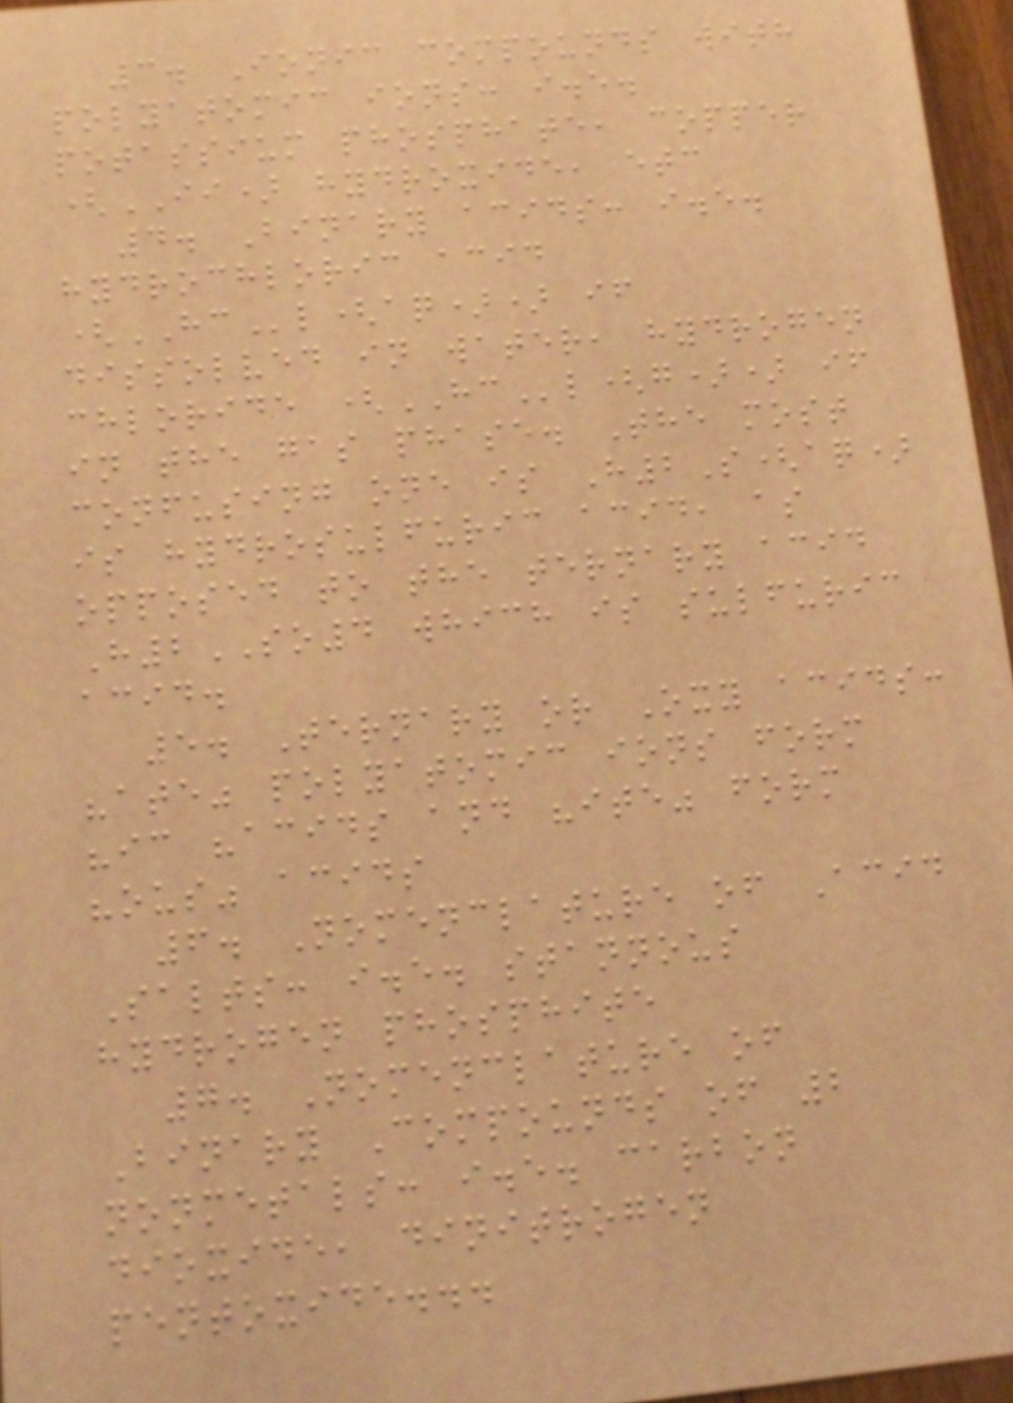3. Ionic compounds with
polyatomic ions: i.e.
potassium phosphate, copper
(II) hydroxide, etc
4. Binary acids: i.e.
hydrochloric acid
(HCl(aq)) if
dissolved in water, hydrogen
chloride (HCl(g)) if
in the gas phase. The most
confusing one is H2S(aq)
is hydrosulfuric acid, as
opposed to the ternary acid
H2SO4 which is sulfuric
acid.
5. Ternary or Oxy acids:
"ate" polyatomic ions form
"ic "acids and "ite" form
"ous" acids
6. Nomenclature of Acid
Salts: i.e. stannous
hydrogen phosphite
7. Nomenclature of
Binary Compounds of 2
nonmetals: i.e. carbon
dioxide, dinitrogen
pentoxide...
